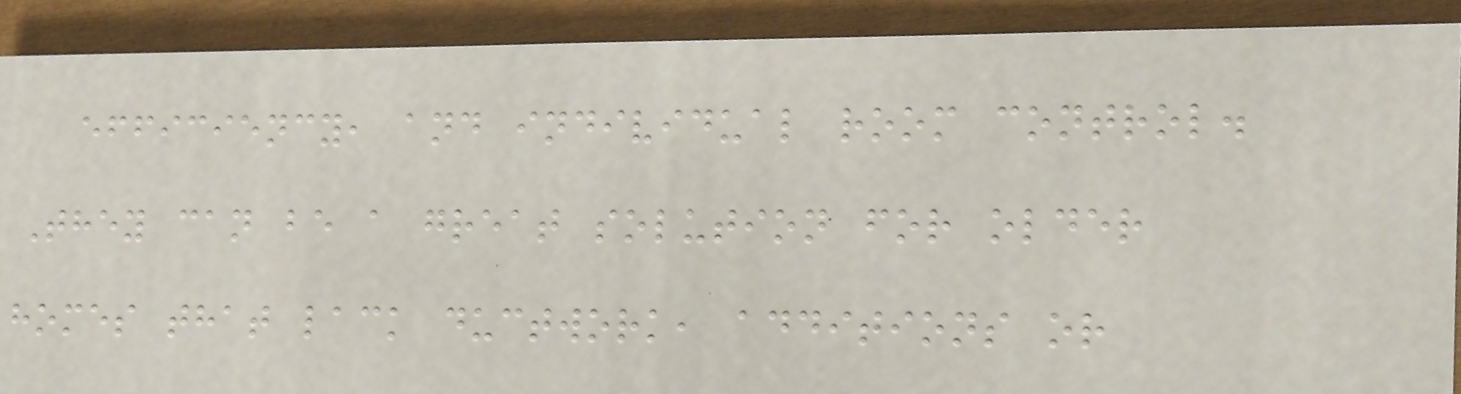efficiency, and individual room control.
They can be a great solution for older
homes that lack ductwork, additions or
